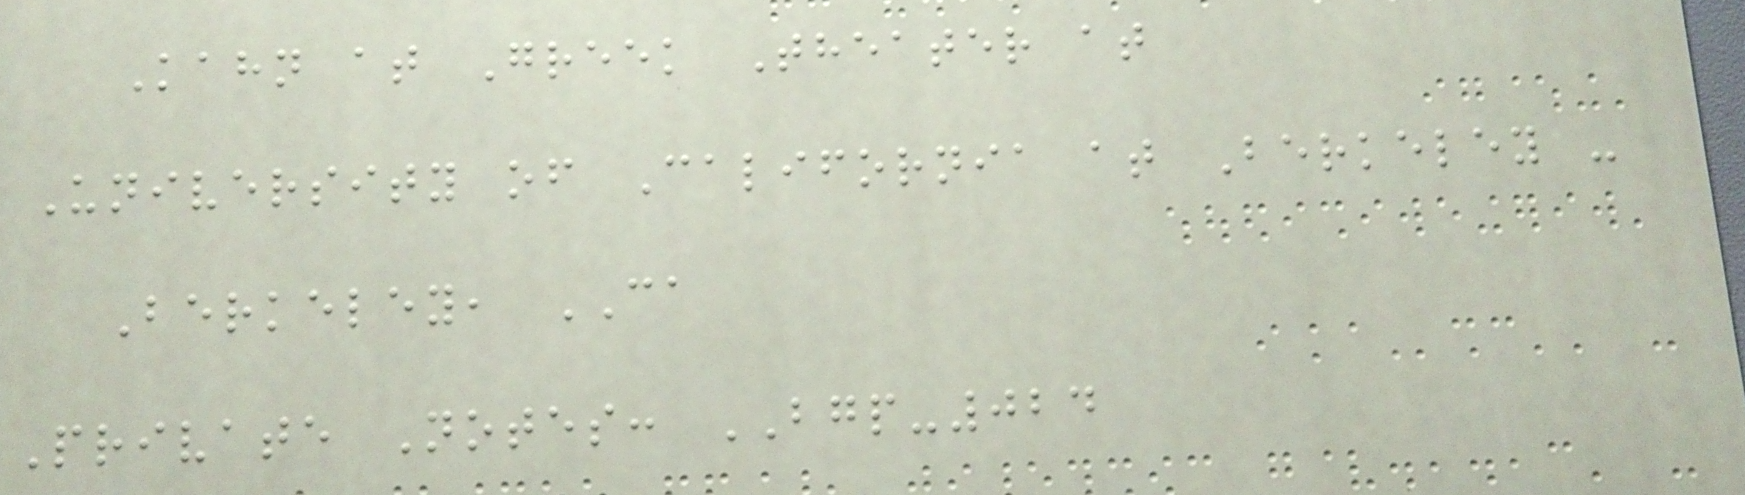Kahn at Greek Theater at
University of California at Berkeley -
Berkeley, CA
Private Notes: BGP-024
